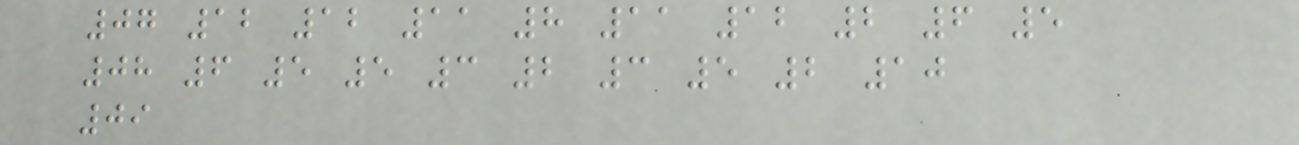07 12 12 11 8 11 12 2 6 5
08 6 5 5 3 2 3 5 2 10
09
